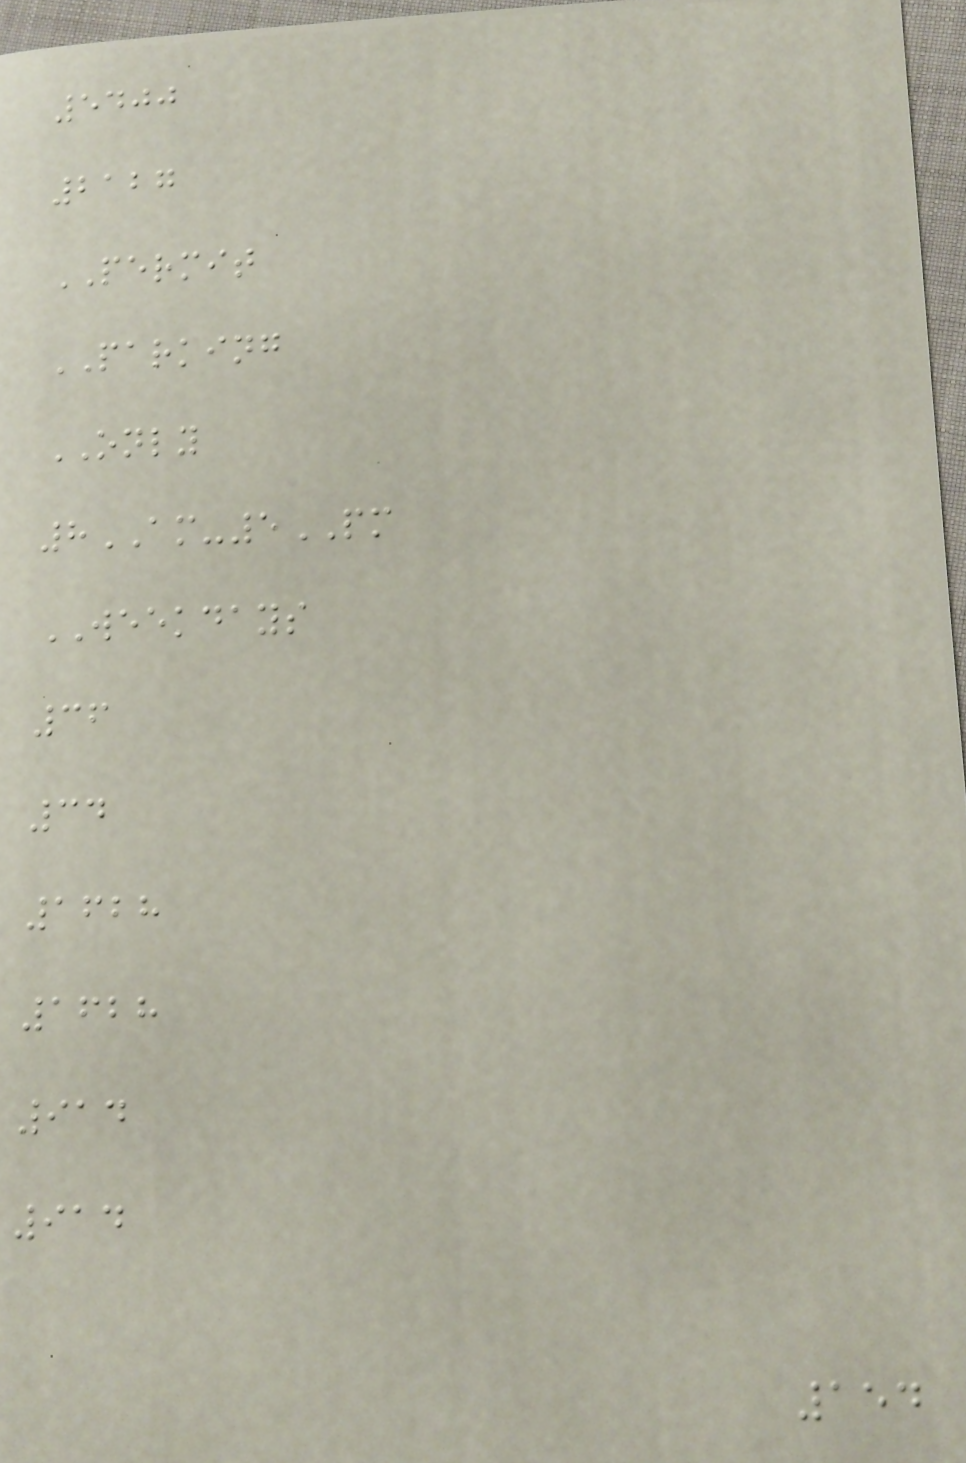5400
2127
PERMIT
PARKING
ONLY
8AM-5PM
WEEKDAYS
36
34
1628
1628
914
914
154
